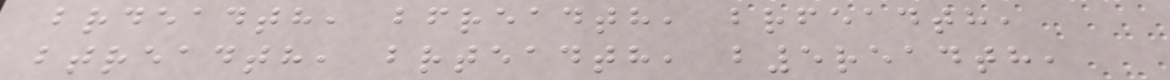brdeadth, bfreadth, brfeadth,
btreadth, brteadth, b5readth,
